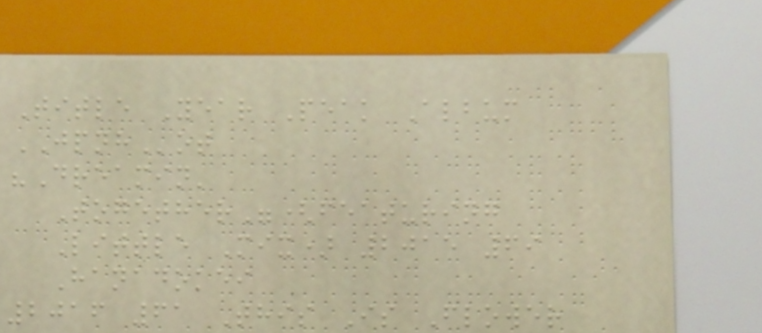Title Year Peak Album
JPNHot
"Dreamin'
Together"(featuring
Little Mix) 2015 69
Hanadokei
2016 61 This Is Flower
